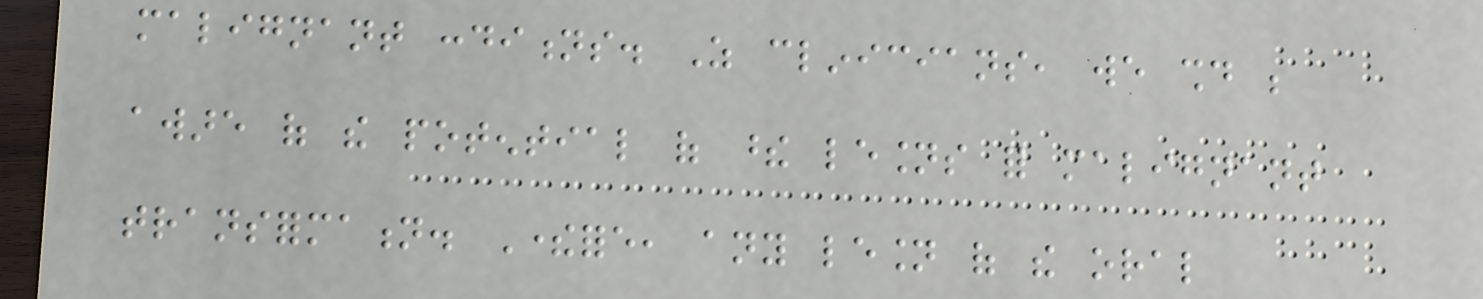malignant conditions. As clinicians, we should be
aware of the potential of these lesions for malignant
transformation. Therefore, any lesion of the oral
